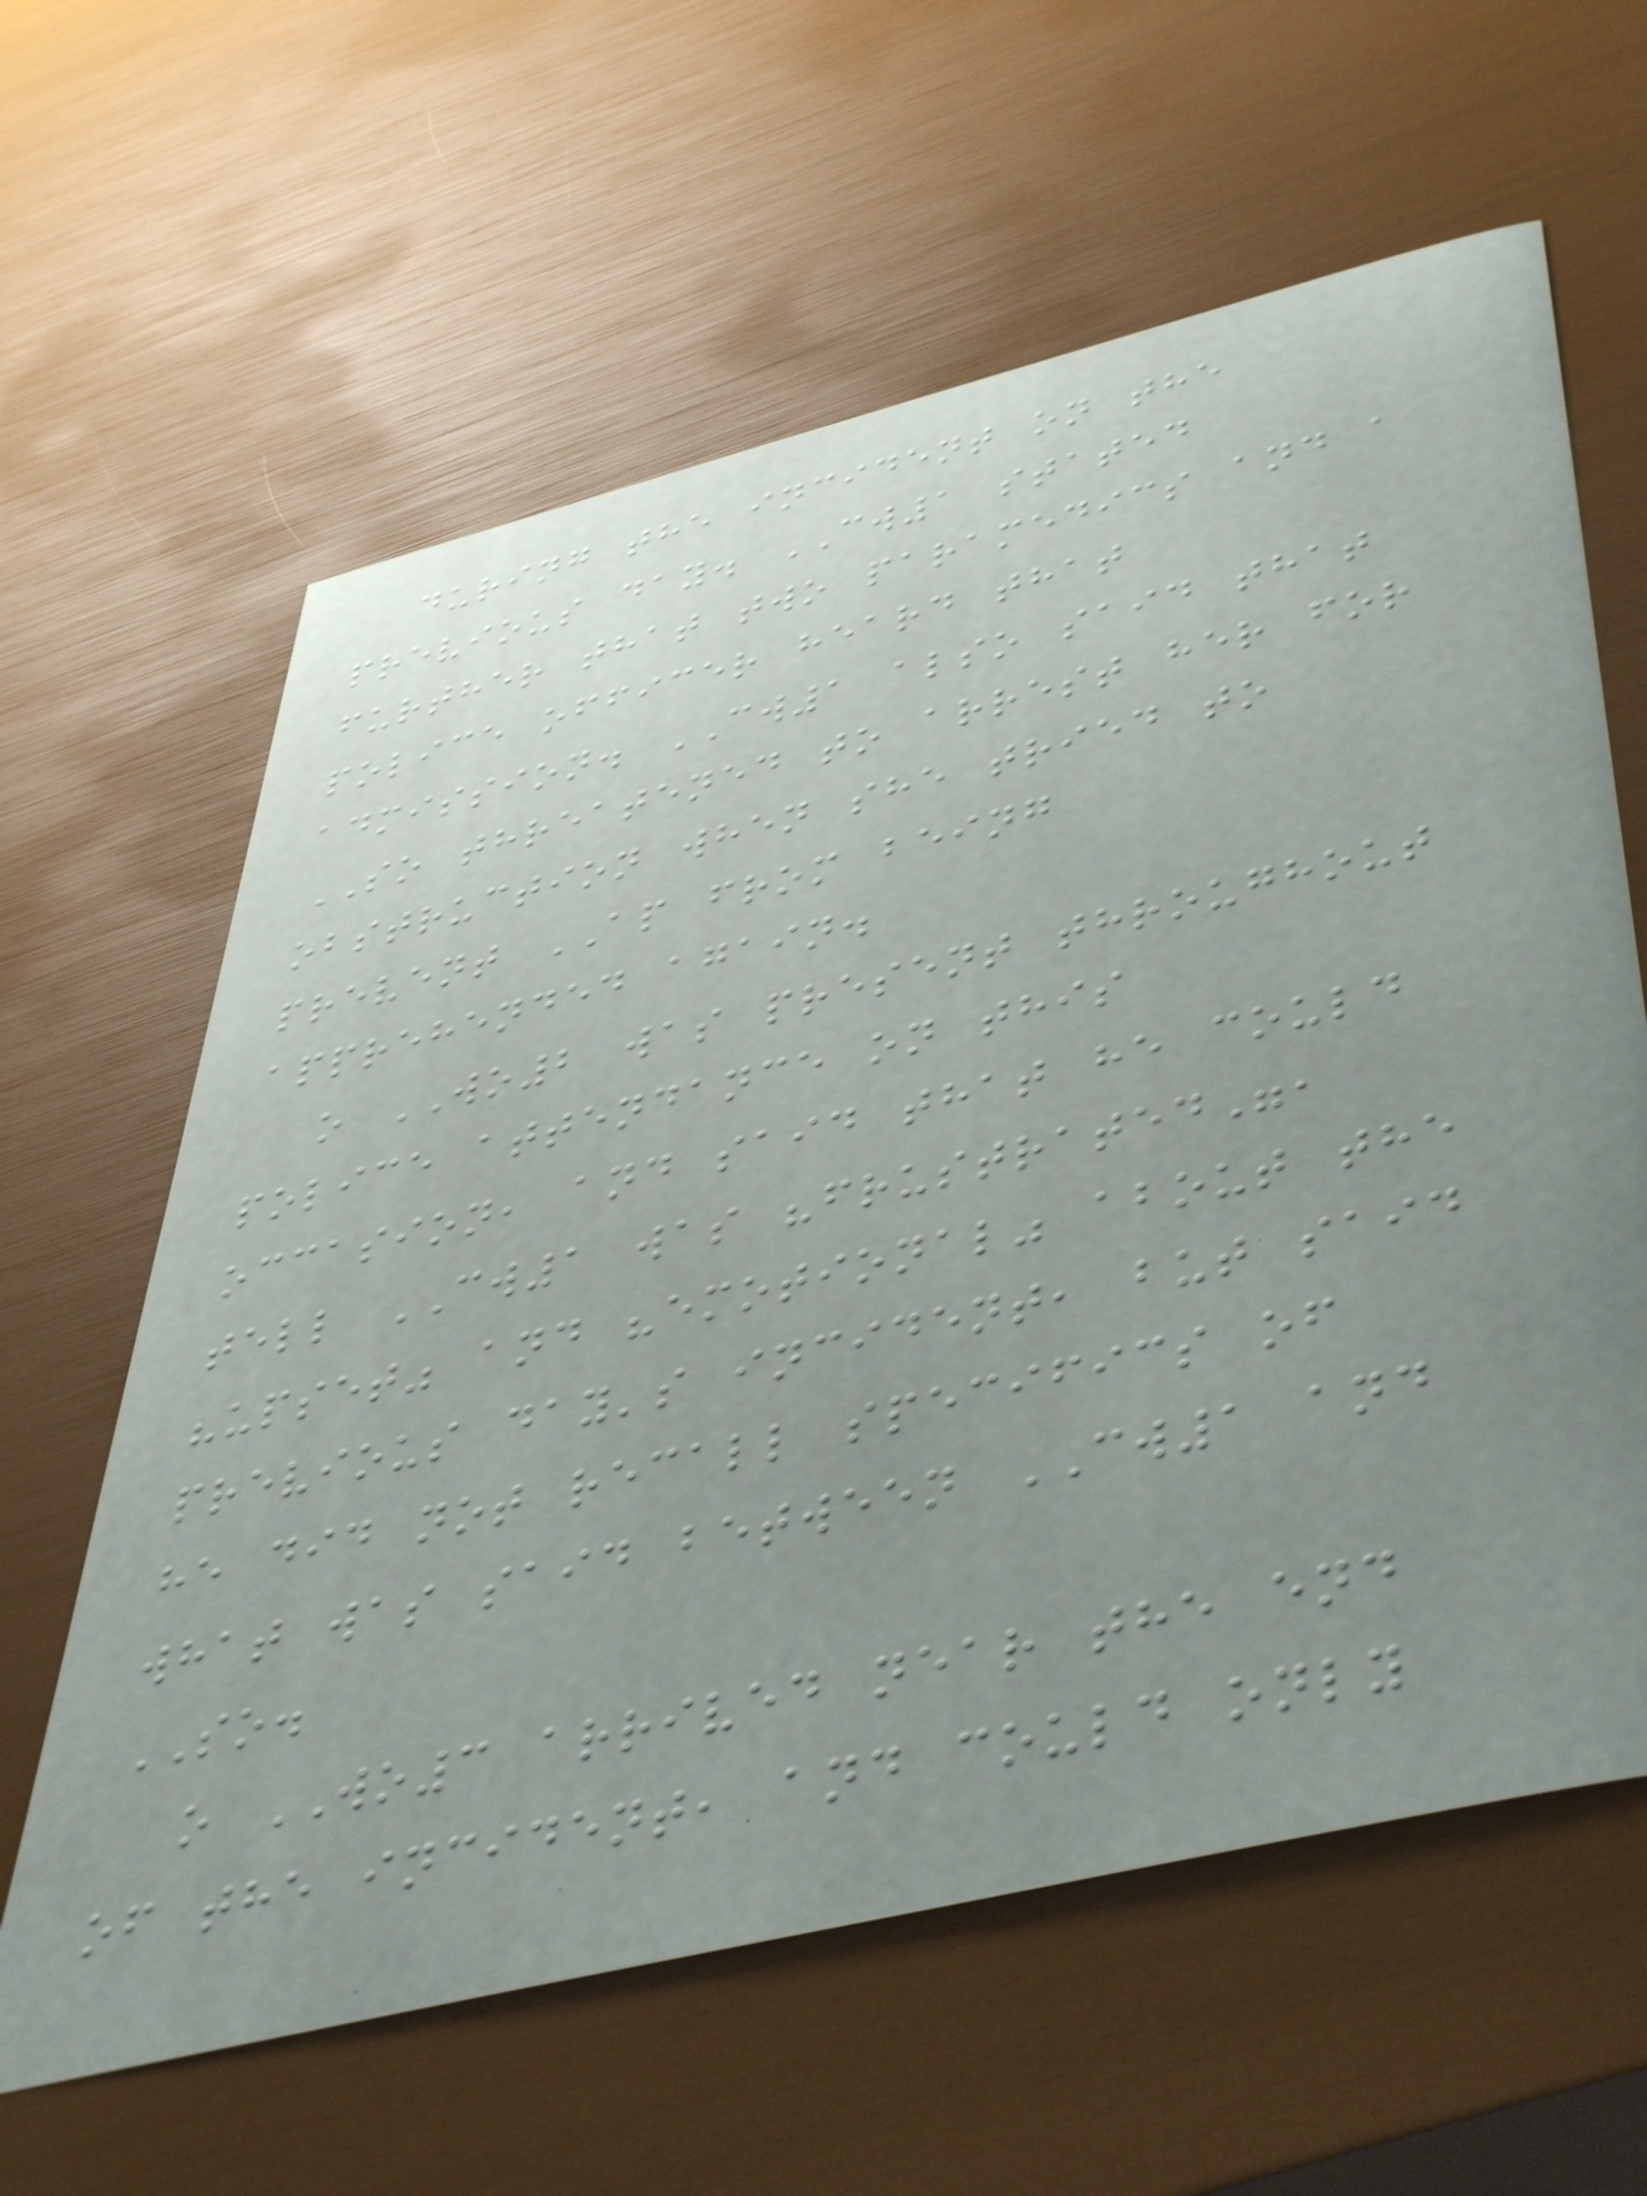during the incident on the
previous day. CW1 stated
further that two paramedics and a
police officer heard that
admission. CW1 also said that
SO threatened to arrest her for
obstruction when she tried to
prevent AP from being
apprehended again.
o WO2 was present throughout
police attendance on this
occasion, and said that he could
tell CW1 was "frustrated",
"upset" and "emotional" about the
previous day's incident, but said
he did not recall specifics of
what was said between CW1 and
SO.
o WO3 arrived near the end
of the incident, and could only
